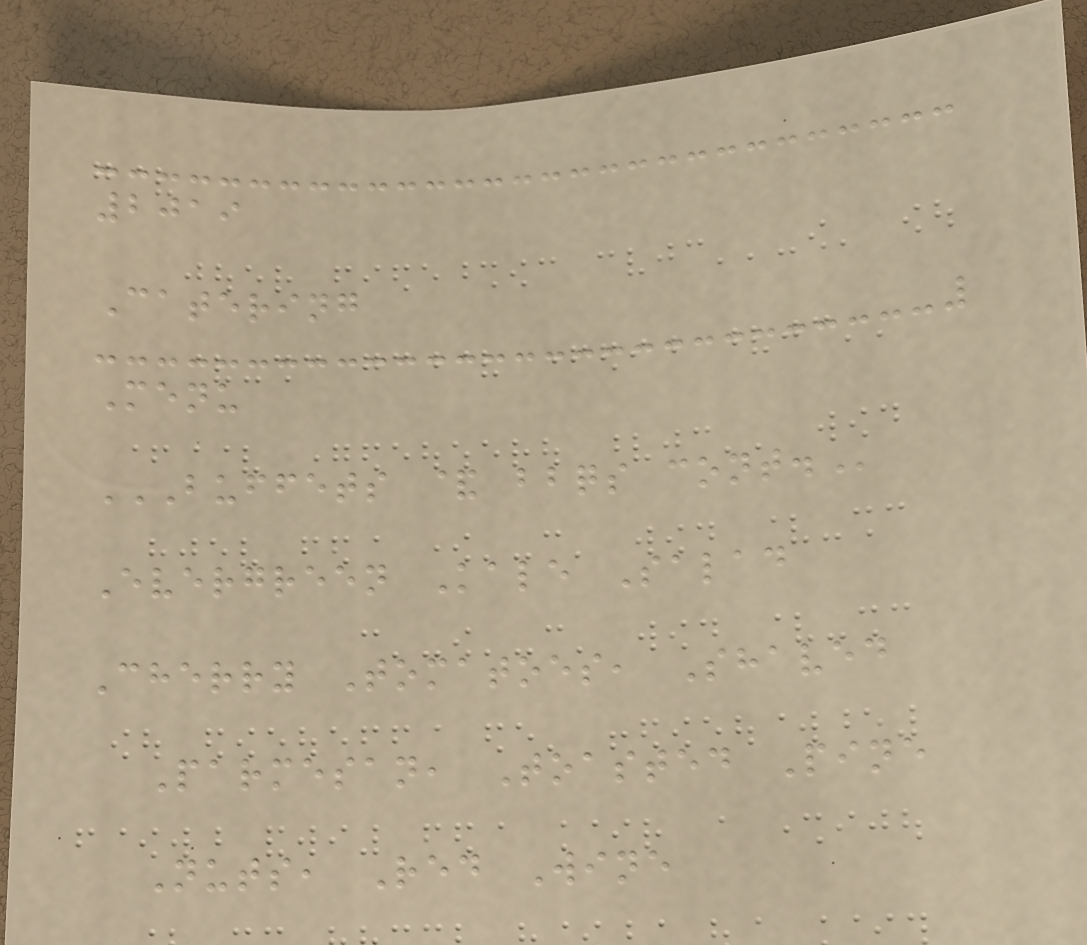2019
Catering
Menu
BUFFETS & BBQS CONT.
Evergreen Kale Salad
Cherry Tomatoes, Shaved
Parmesan, Toasted Pine
Nuts, Red Wine
